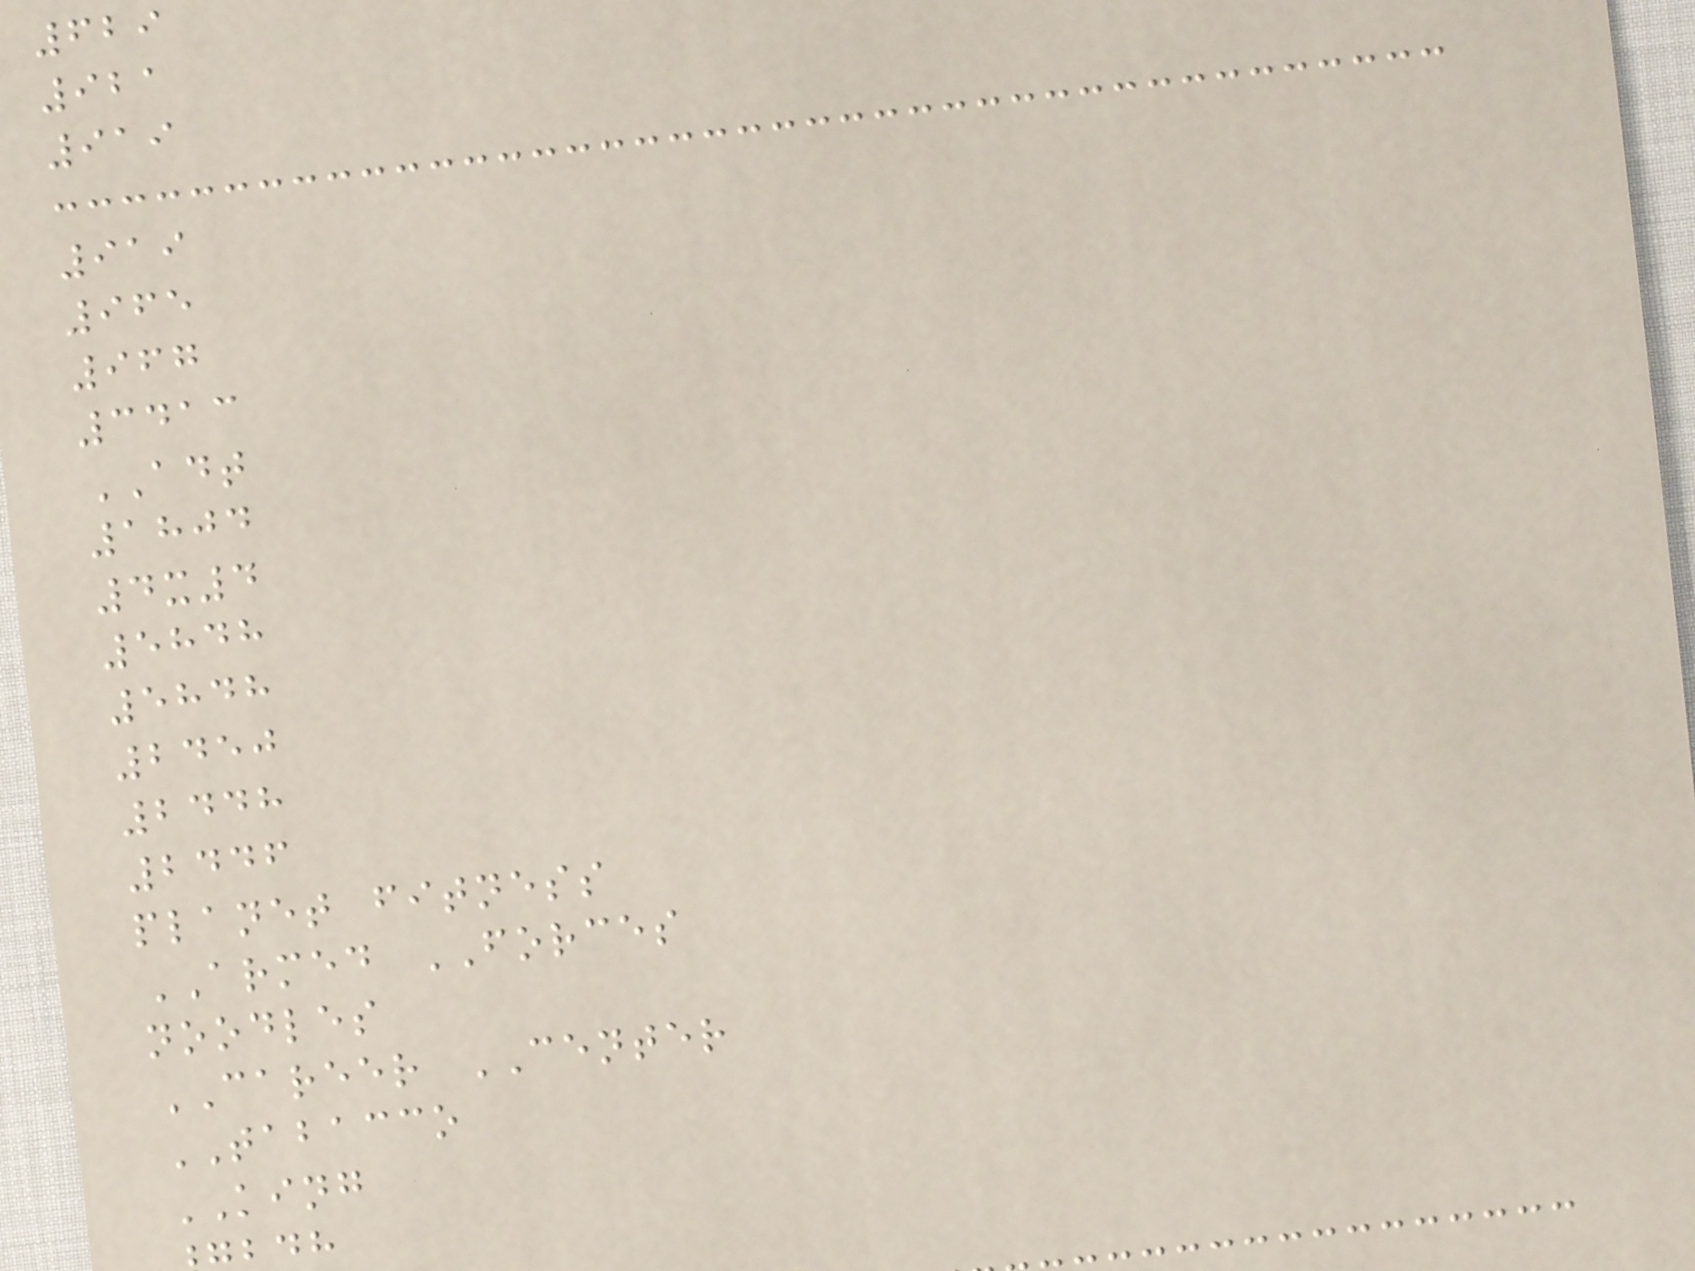629
921
919
919
965
967
3413
ADT
1804
4x4
5848
5848
2450
2448
2446
planet fitness
ARMED FORCES
noodles
CAREER CENTER
TABACCO
KING
